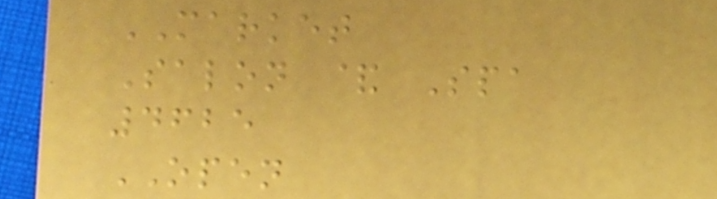MARKET
Salon & Spa
4625
OPEN
